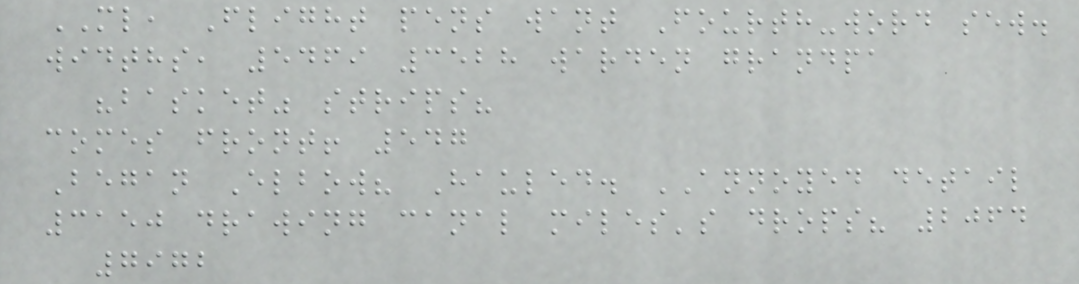ML, Flight pens want Fourth-word sew.
widths, 5469 3528 warden grandpa
"basket" strips?
comes front! 547
Began Elbow? Hauled. ANNOYED detail
3150 drawing canal miles's drops? 2064
7972
